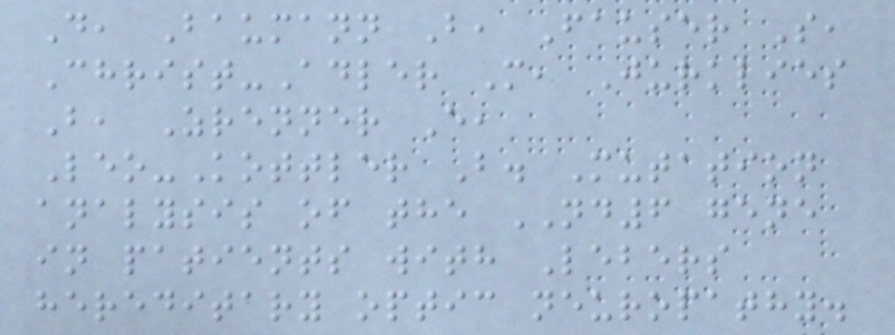D, Baumann B, Fauser S,
Christ-Adler M, Jurklies
B, Zrenner E,
Leo-Kottler B. Mutation
analysis of the ND6 gene
in patients with Lebers
hereditary optic neuropathy.
